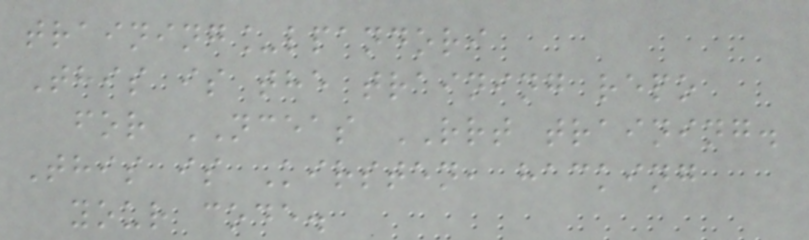training_lpandori
This is the training repo
for NCEAS RRT training.
This is Kirsten, hacking
your code.
